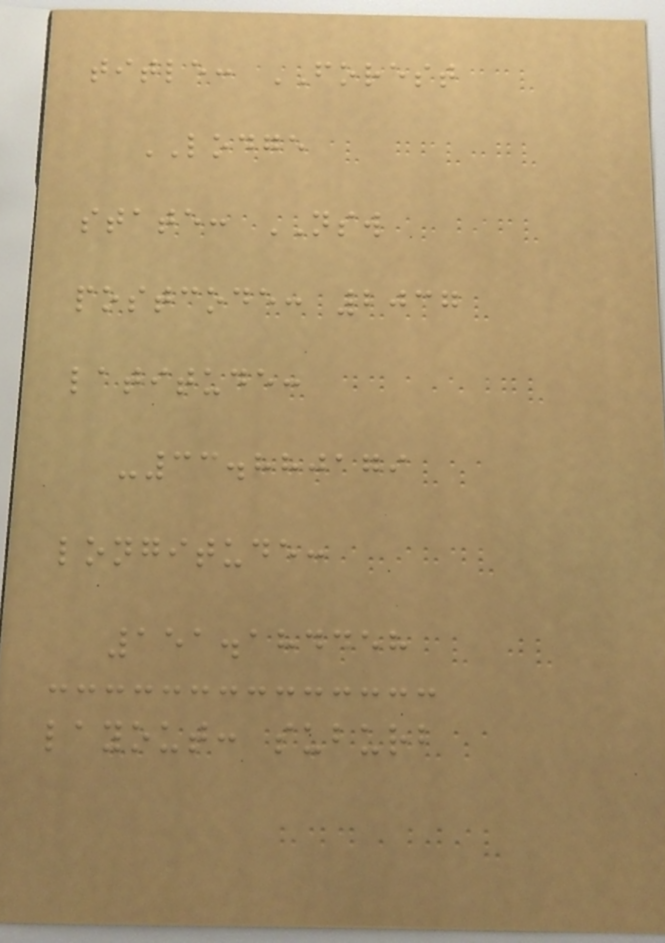title: FOREST
LODGE
state: NSW
postcode: 2037
latitude:
-33.880179
longitude:
151.184458
layout: suburb
